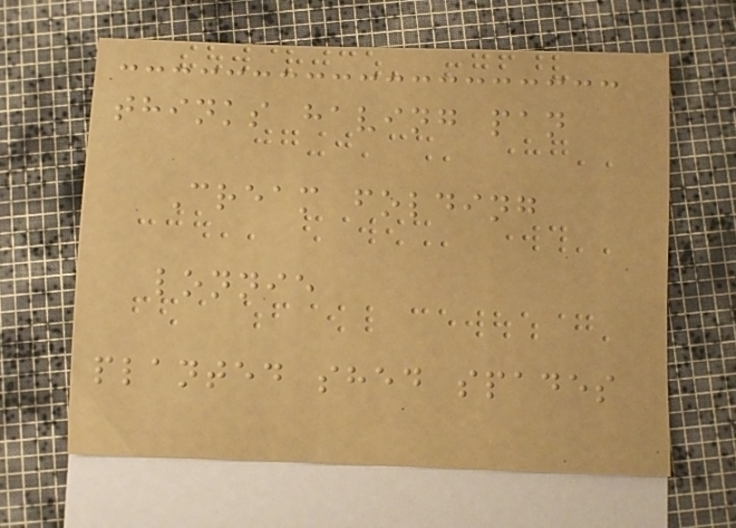thinks having pan
Cream folding
lonnie
planted shed spades
